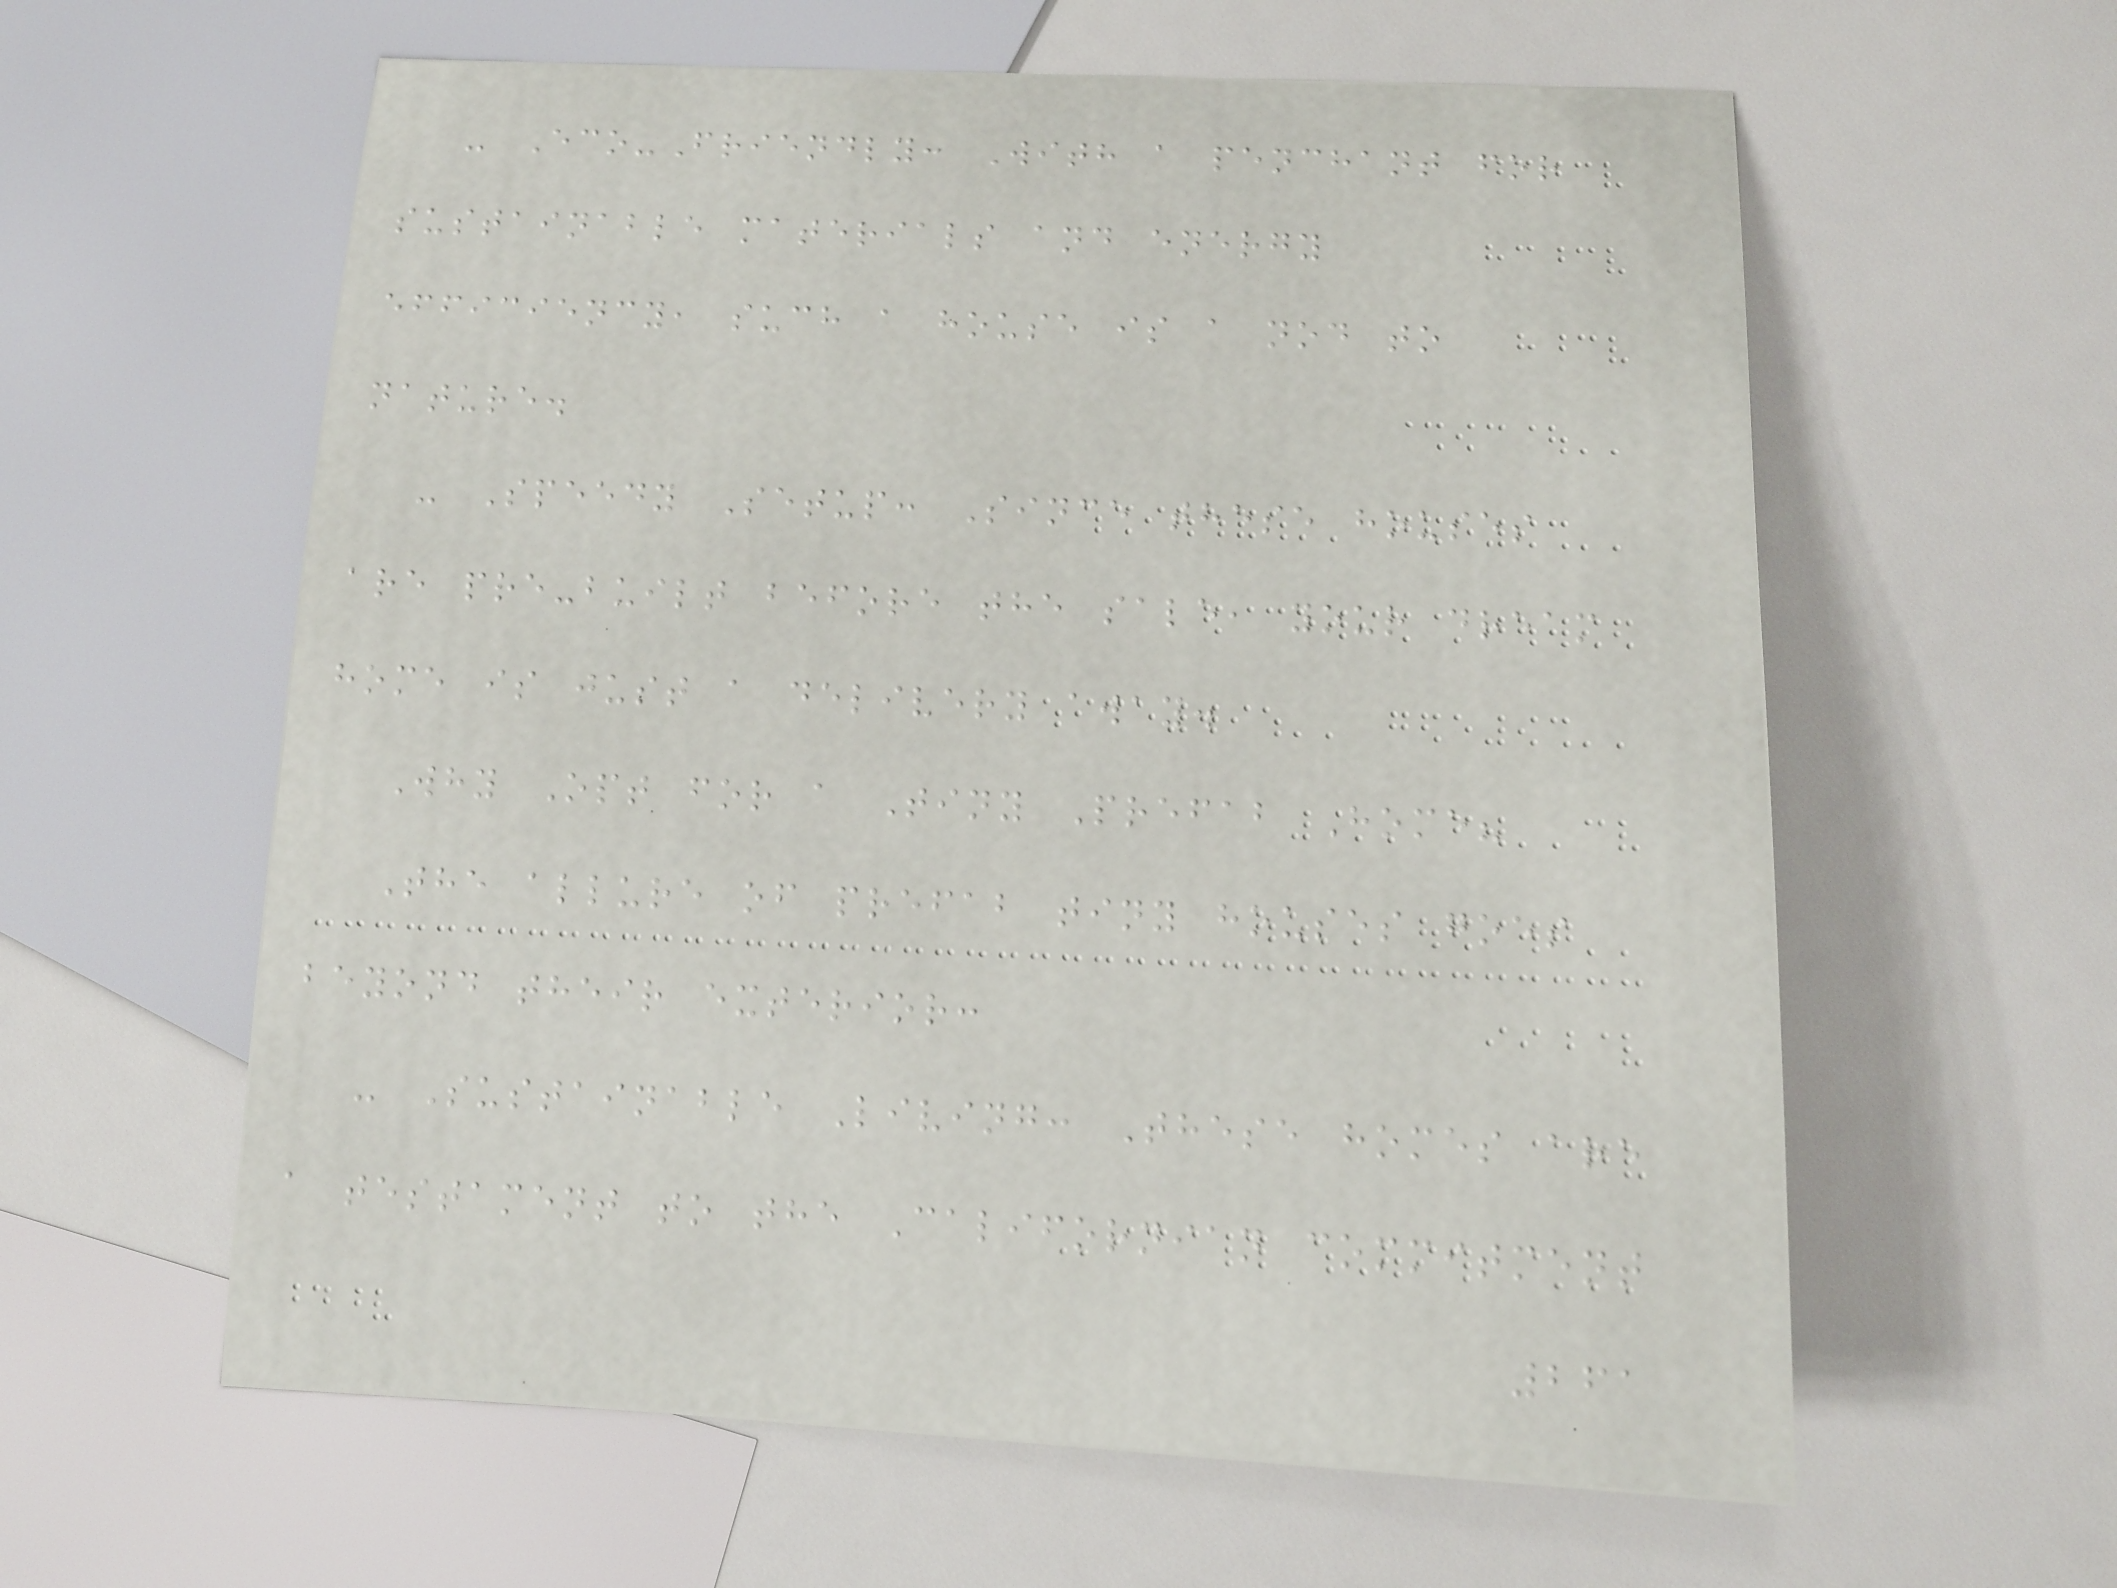- Eco-Friendly: With a penchant for
sustainable materials and energy
efficiency, such a house is a nod to
nature.
- Speedy Setup: Since these houses
are pre-built before the sale, your dream
home is just a delivery away.
Why Opt for a Tiny Prefab Home?
The allure of prefab tiny houses goes
beyond their exterior:
- Sustainable Living: These homes are
a testament to the Californian commitment
261
